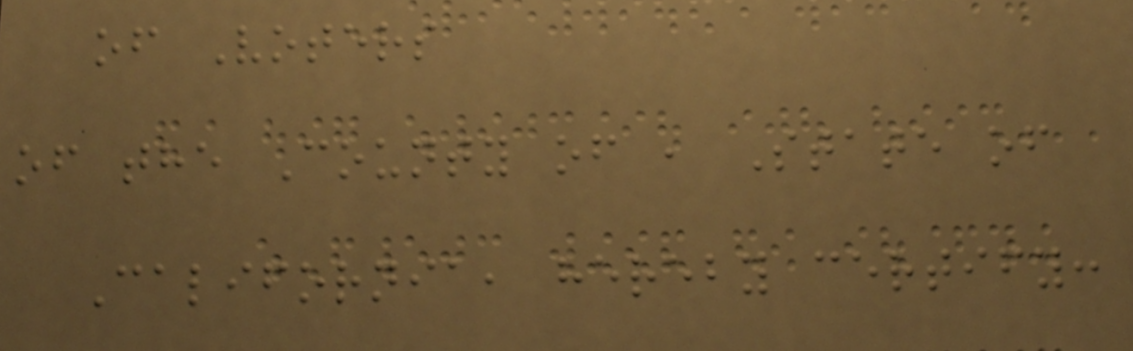of Voters
of the County of , State of
California, hereby certify:
